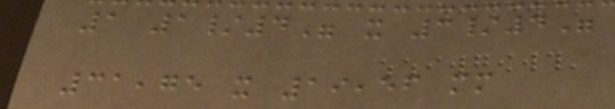1 1/4" x 3/4"
31,75 x 19,56 mm
